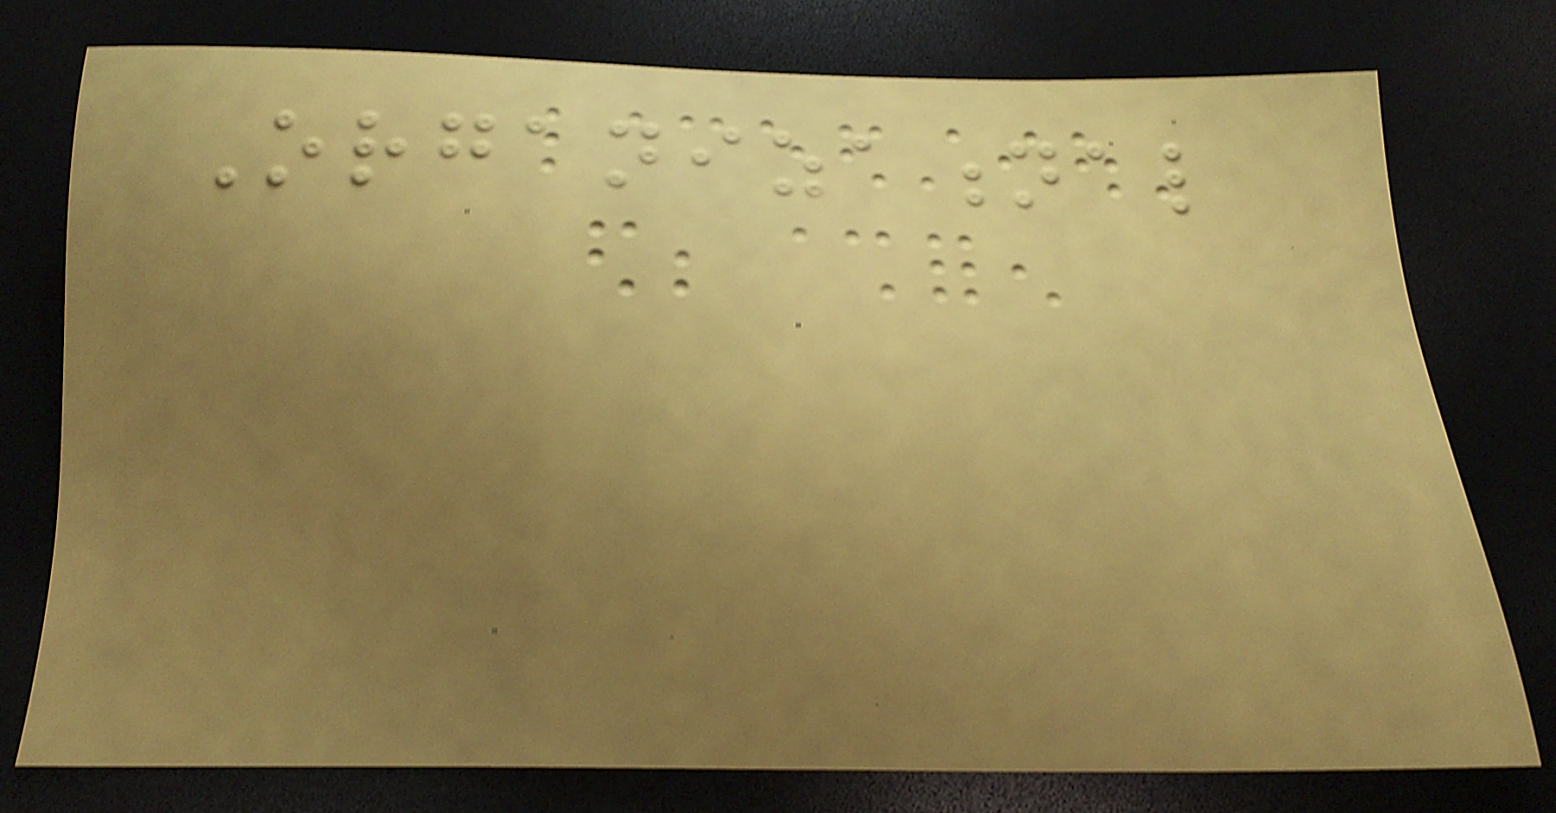Organizational
